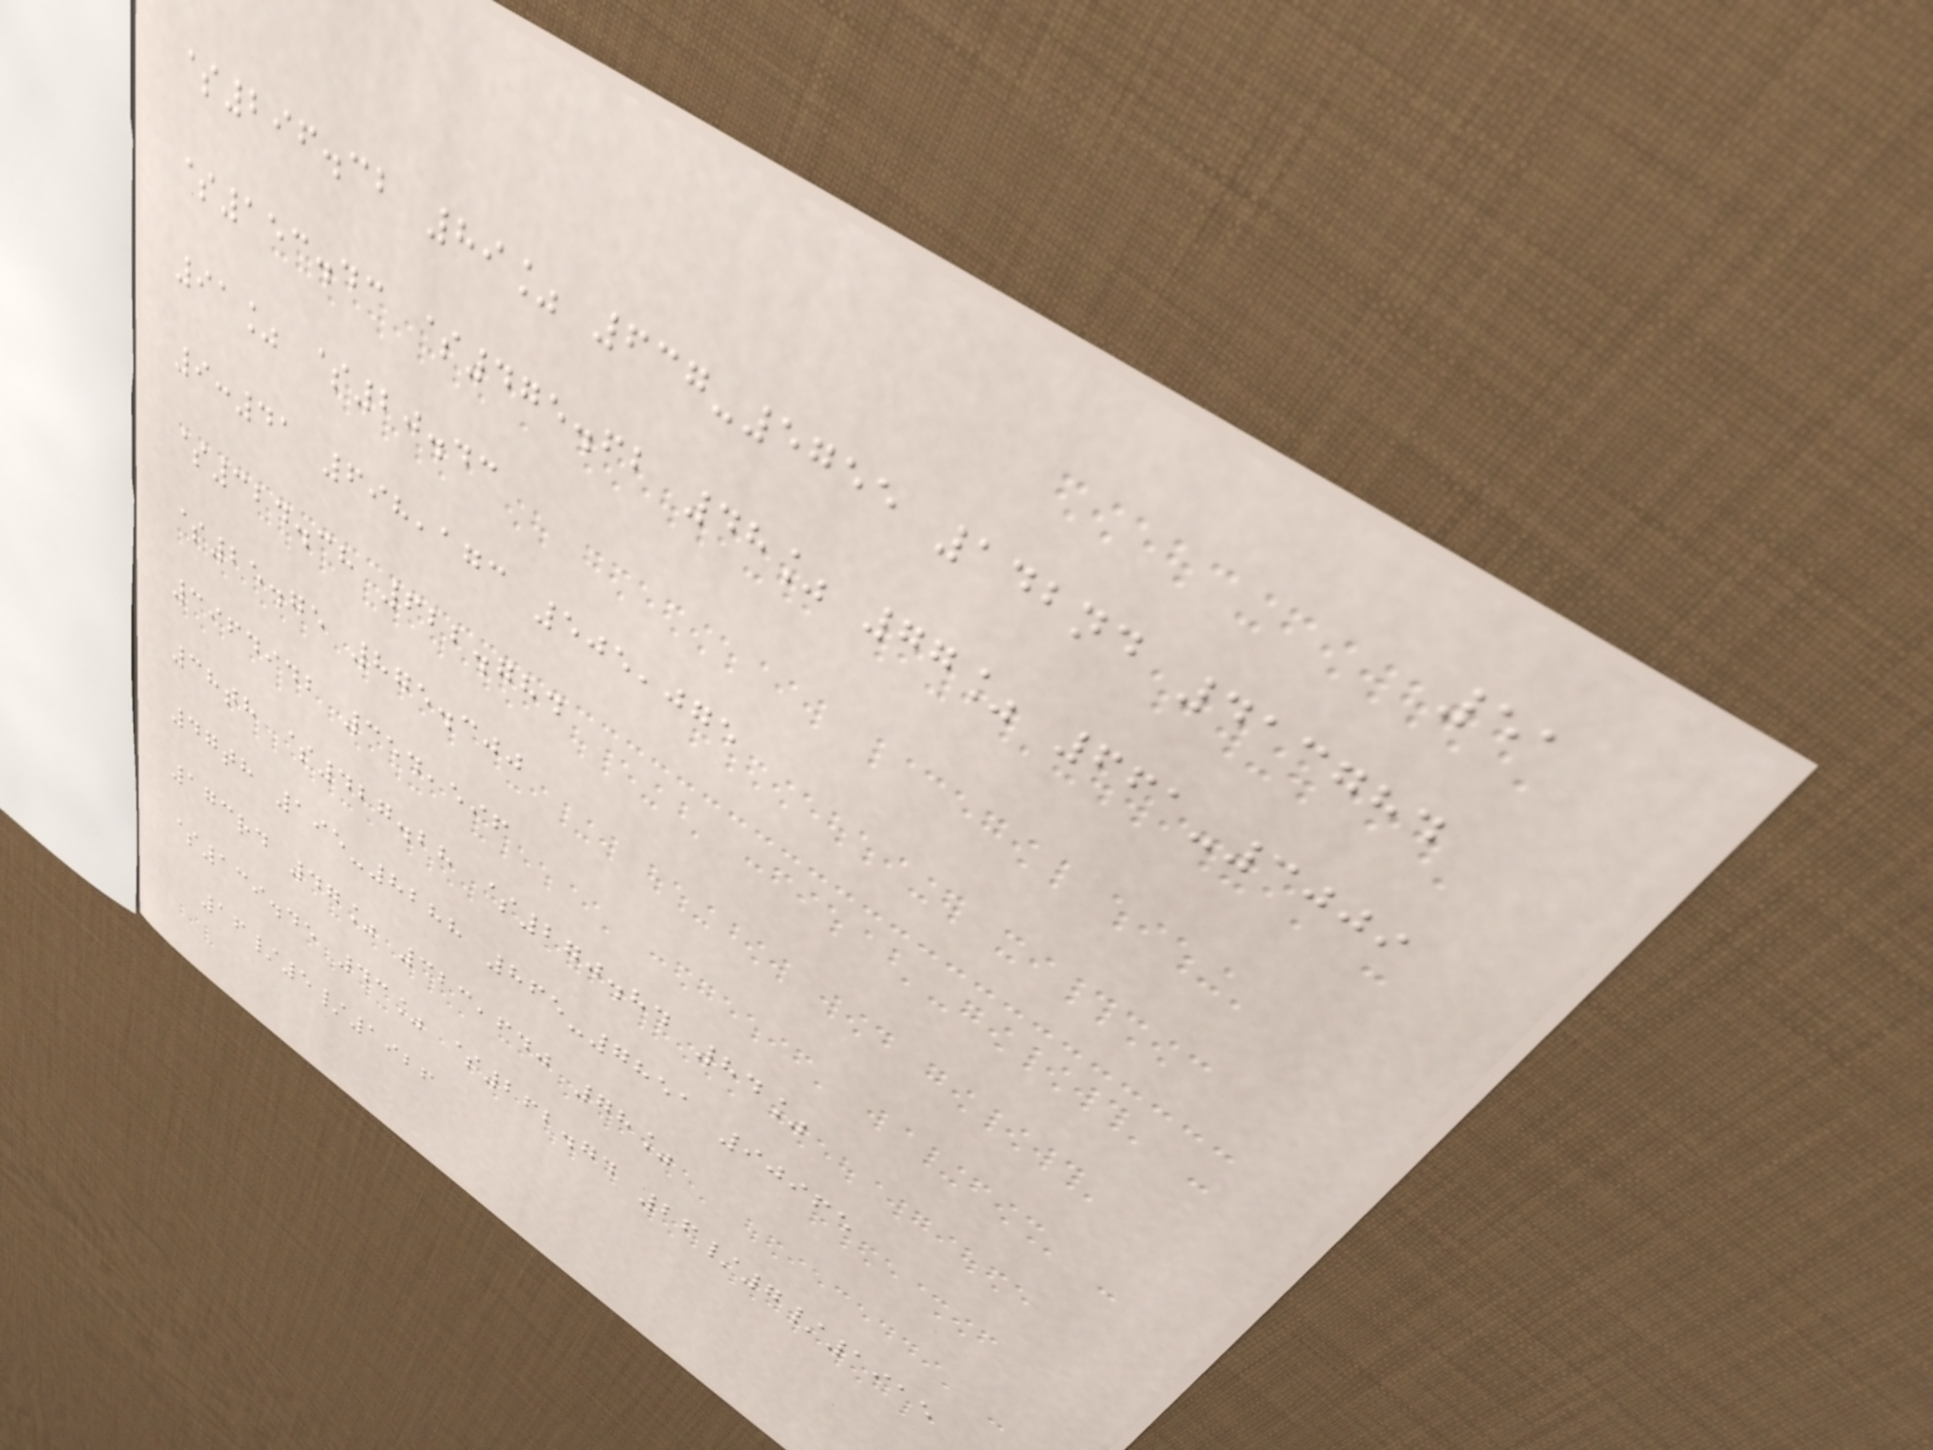51
$296.32 89% 637-5755 142nd 413784
$153.43 $475.62 48% 77% 661-3009
91% $20.43
9:41 698,173 505,075
$324.38 622.784
$25.75 875.300
3964942 354,596
38th $427.28 $270.84 84%
47th 195-8288 865-7851 90965
173rd 47% 323,640 78%
$139.45 43% $262.74 26/7/1915
16/5/1926
